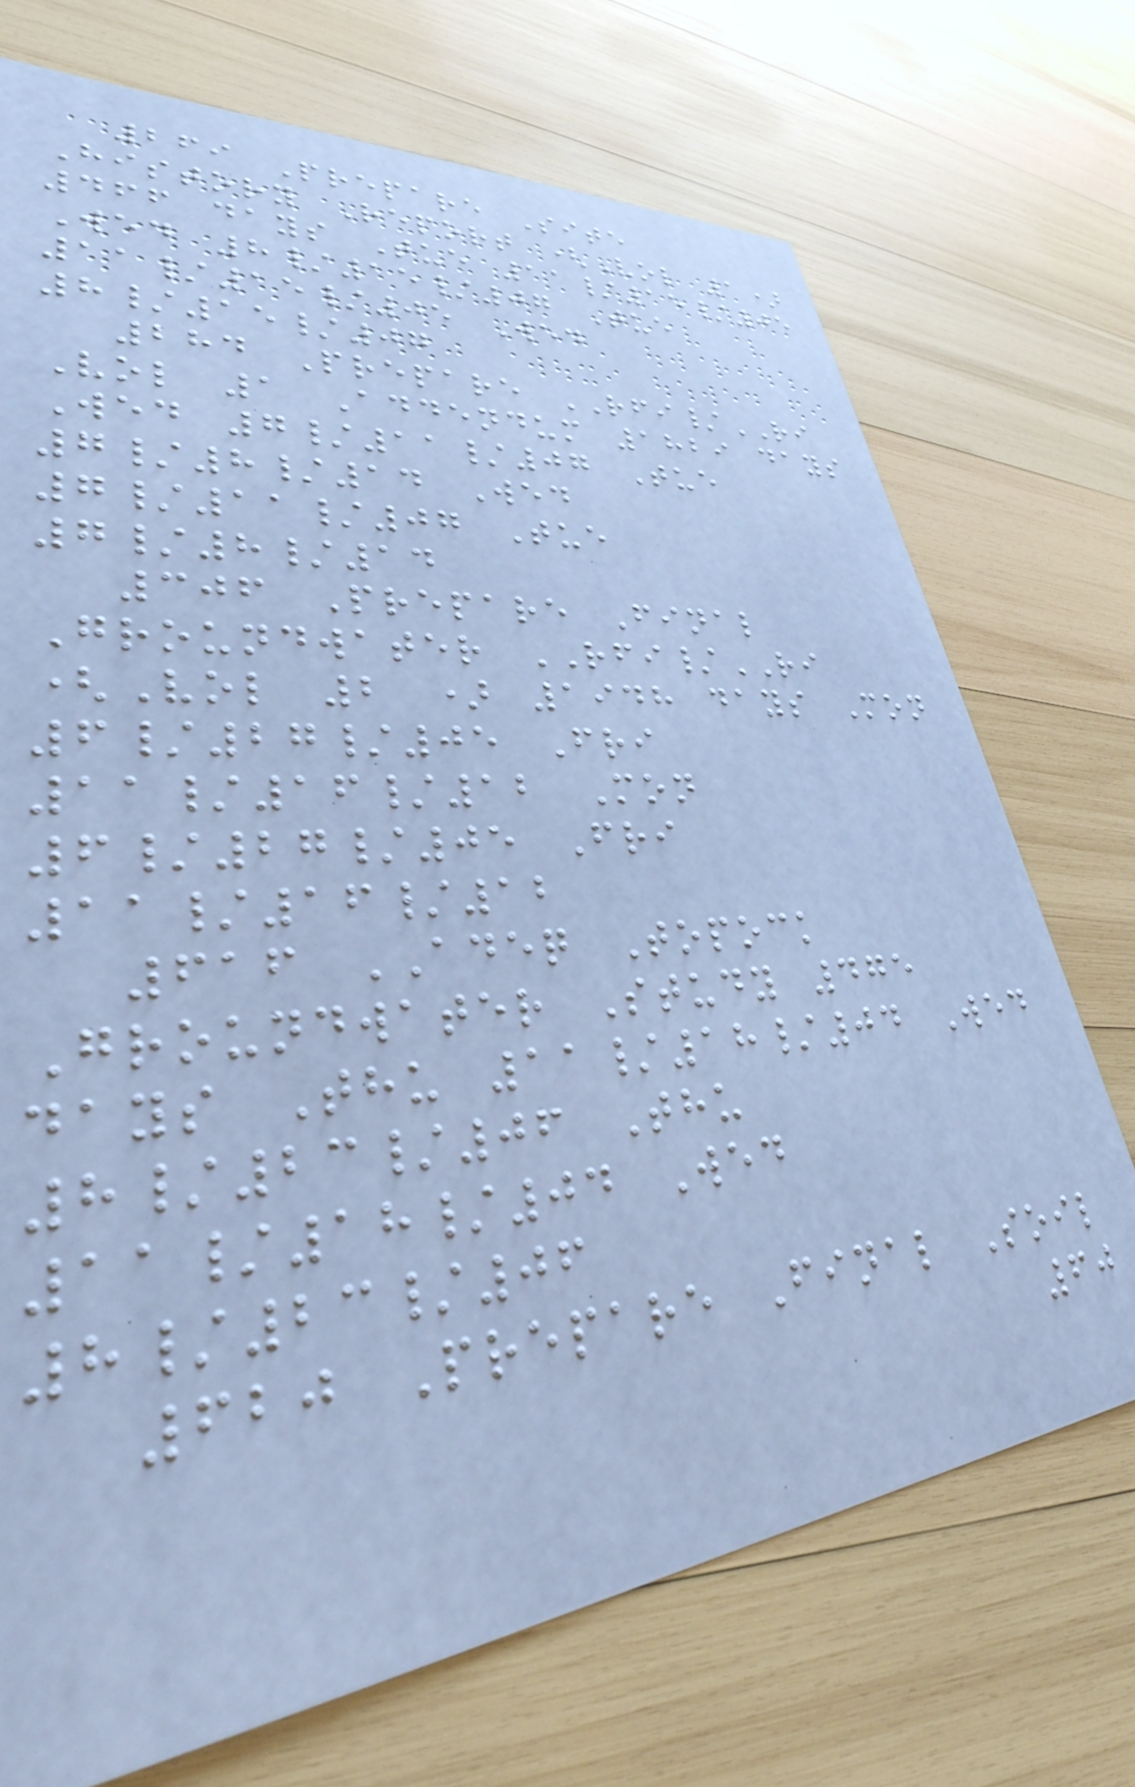269 Prepare Site
History Report (Vol 1)
466 days Tue 11/15/05
Wed 8/15/07 Tue
11/15/05 Wed
8/15/07
284 Prepare RFI/RI
Vol 1 Addendum 1829 days
Wed 7/11/07 Tue
7/8/14 Wed
7/11/07 Tue
7/8/14
306 Prepare Final
Groundwater RFI/RI
(Vol 2 ) 1948 days Mon
6/27/05 Fri
11/16/12 Mon
6/27/05 Fri
11/16/12
616 ADEQ Topock
Groundwater Study 475
days Thu 11/18/04 Wed
8/23/06 Thu
11/18/04 Wed
8/23/06
620 Prepare Final Soil
60
